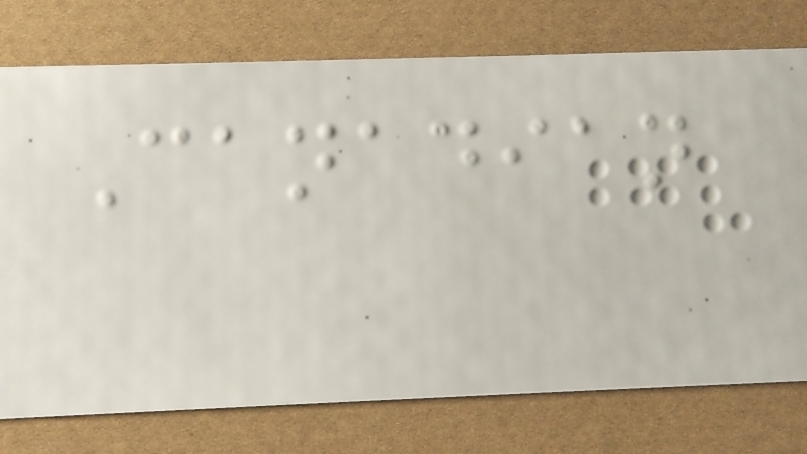Canadian
